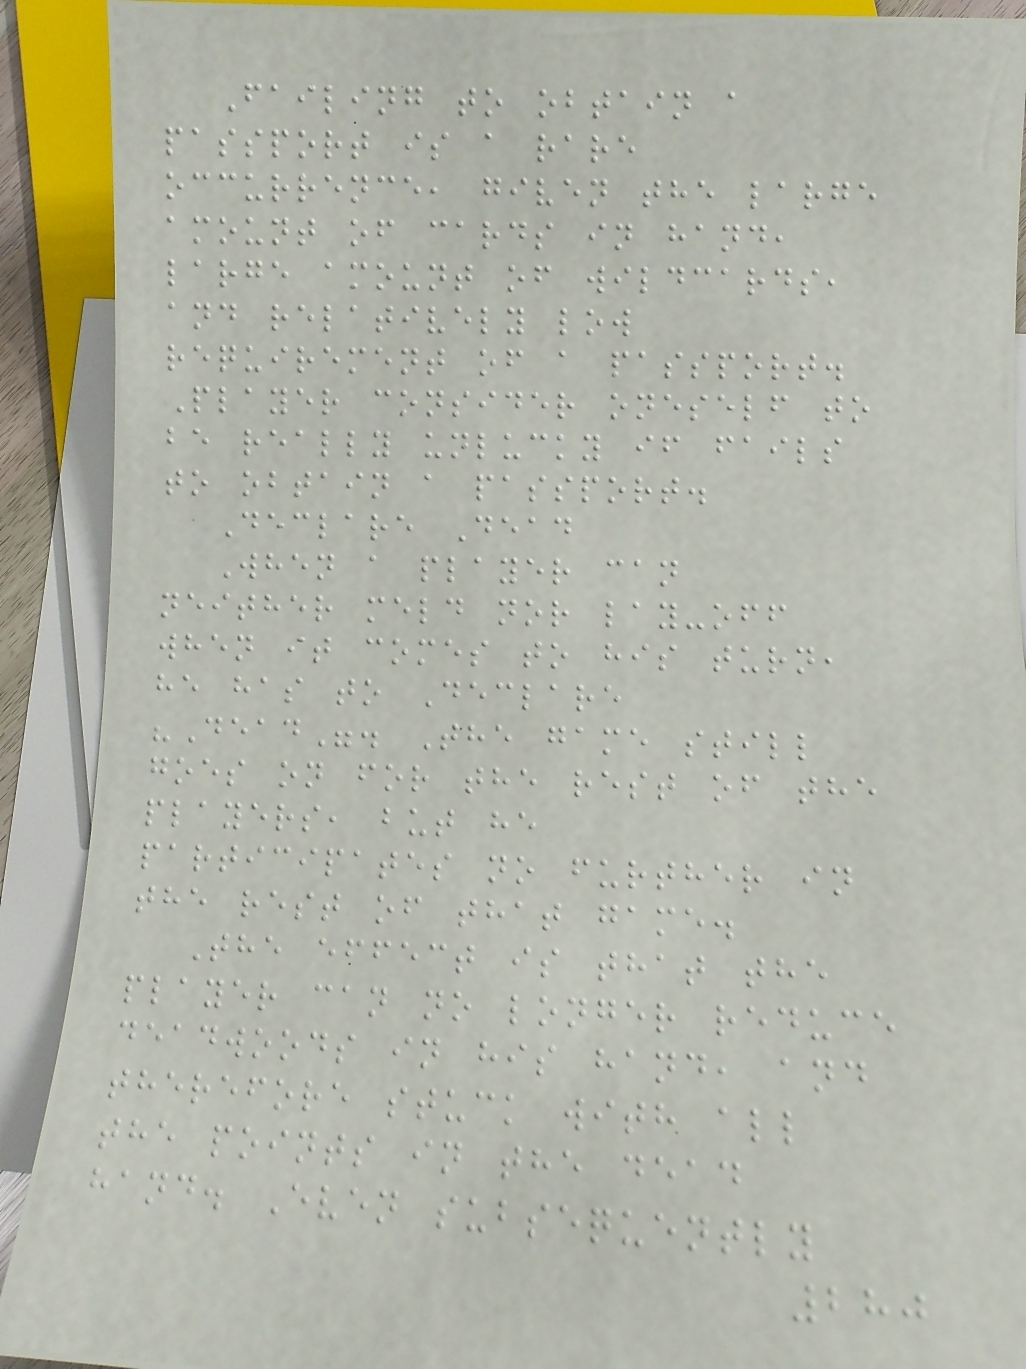Failing to obtain a
passport is a rare
occurrence, given the large
amount of cards in hand,
large amount of wildcards,
and relatively low
requirement of a passport.
Player consider oneself to
be really unlucky if fails
to obtain a passport.
Declare Dead
When a player can
neither meld nor lay-off
when it comes to his turn,
he has to Declare
"Dead". The game still
goes on for the rest of the
players, but he
participates no further in
the rest of that game.
The effect is that the
player can no longer reduce
deadwoods in his hand, and
therefore stuck with all
the points in the dead
hand. Even subsequently
280
